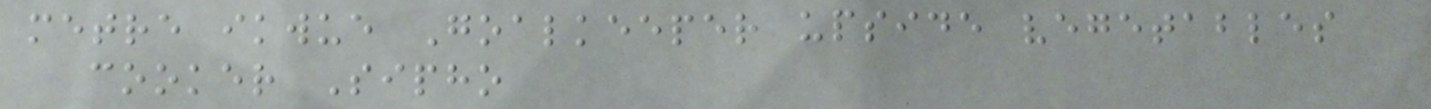metre ikwue Goalkeeper upside vegetables
cooker Sipho
